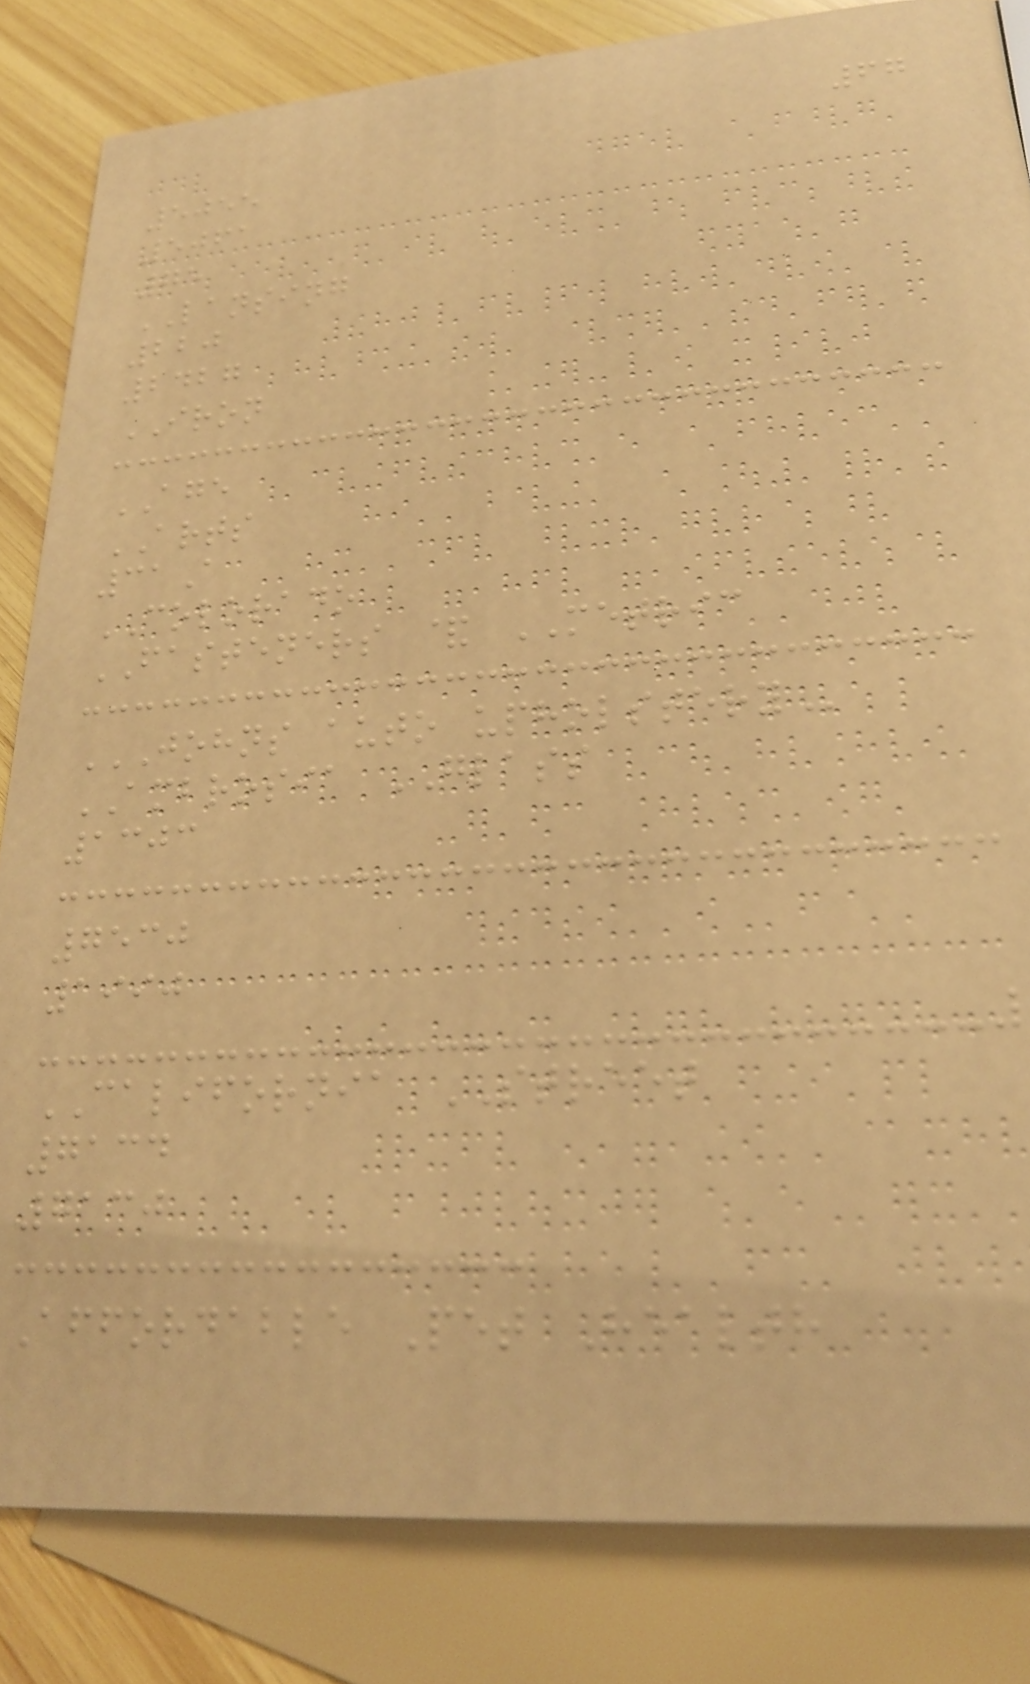67
5055
5061
75
LANSING
220
2427
IRON
AGE
ARTS
31A
COLORADO
FASTENERS & METRIC
JOHNS AUTO UPHOLSTERY
AMBROSIA GLASS
1303
7530
1990
CALIFORNIA STREET
7134
7130
Affordable Pet Health
